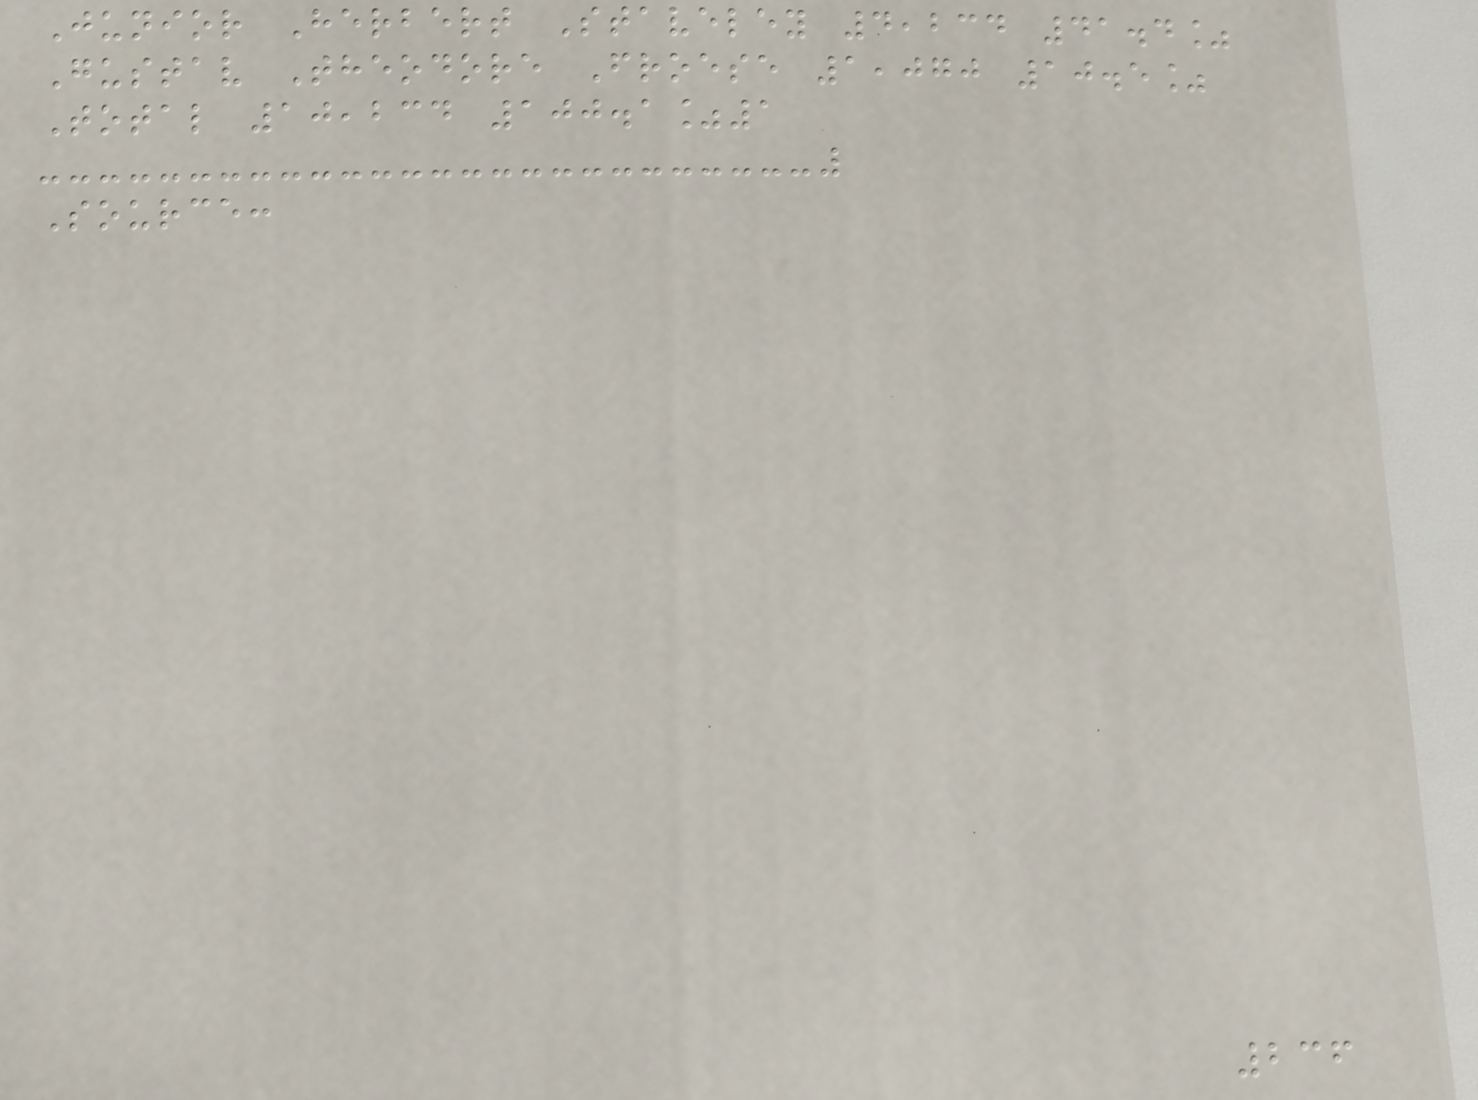Junior Herbert Staveley 4,234 41.4%
Gustav Theodore Froese 1,070 10.5%
Total 10,234 100.1%1
Source:
236
